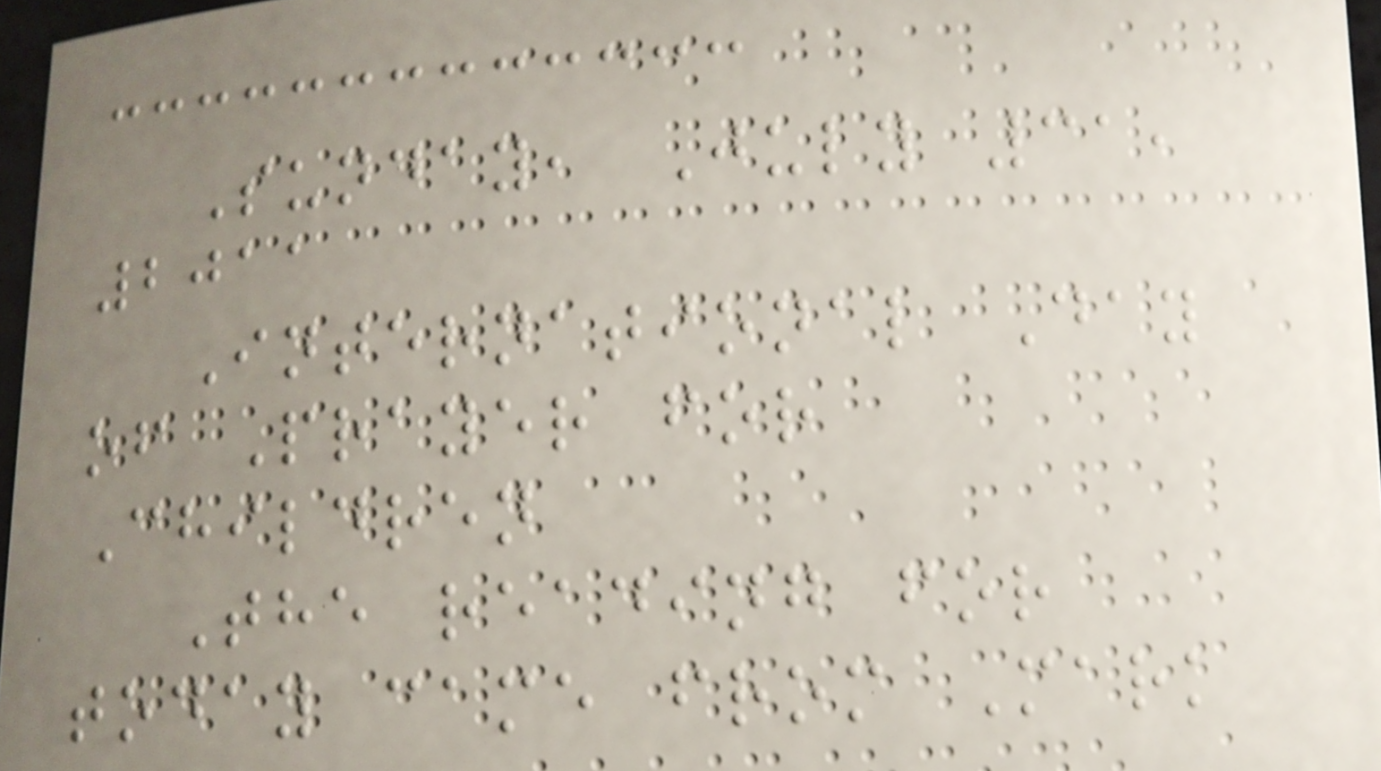Sunday, July 31,
2011
International Day
of Prayer for
Children
The reading for
today came from Mark
